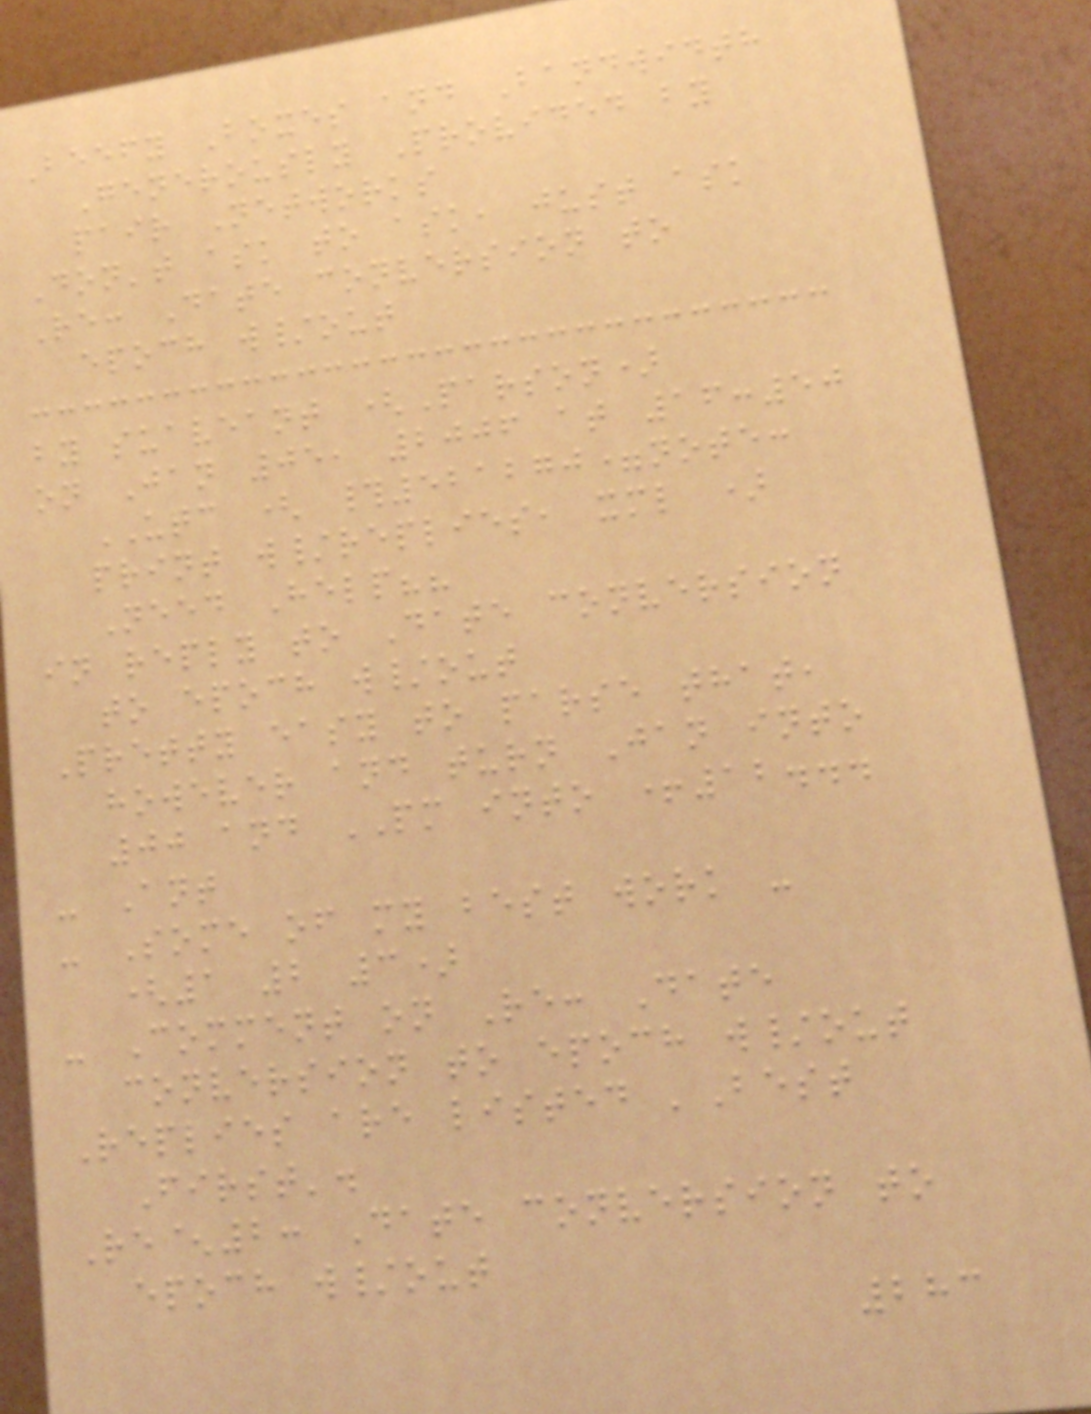Beefy Boxes and Bandwidth
Generously Provided by
pair Networks
Don't ask to ask, just ask
Re: Date conversion to
epoch w/out
by suaveant (Parson)
on Jan 05, 2006 at 16:50
UTC ( #521270=note:
print w/replies, xml )
Need Help??
in reply to Date conversion
to epoch w/out
Pretty easy to parse that,
however and turn Jan into
00 and PM into +12...
- Ant
- Some of my best work -
(1 2 3)
- Comment on Re: Date
conversion to epoch w/out
Replies are listed 'Best
First'.
Re^2: Date conversion to
epoch w/out
283
